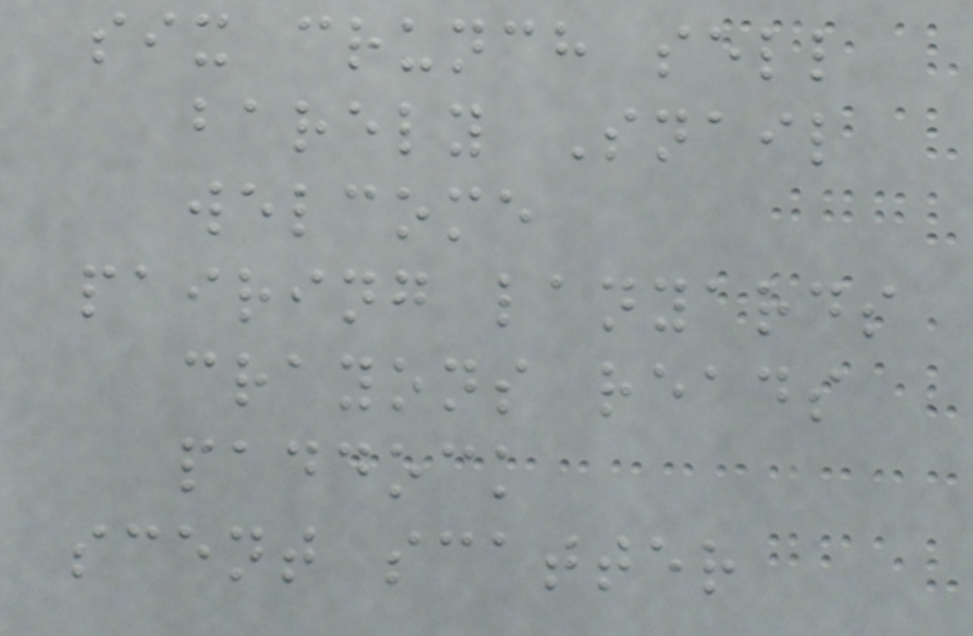six crunch sell
barely Snail
welcome
pairing lanyards
crayons reads
paddock
scent scatter
